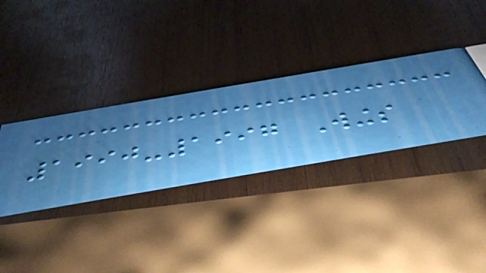1990-1997 Wings
